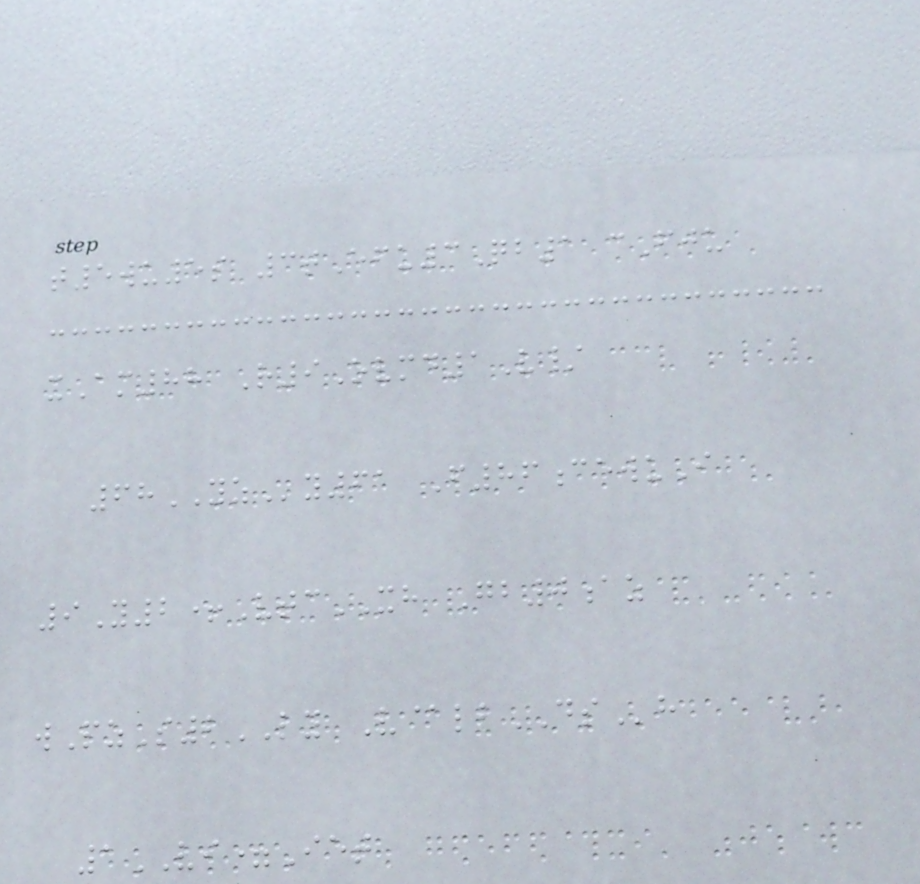t5wu5s 3tEfu3Qb1 cFju
xAm88 R9Ovmd1V/
68YZy61 F86cewuI
9Y2+VtcXH Gb0az
wPzS2LY V@lbDSh
1VI=Iet
